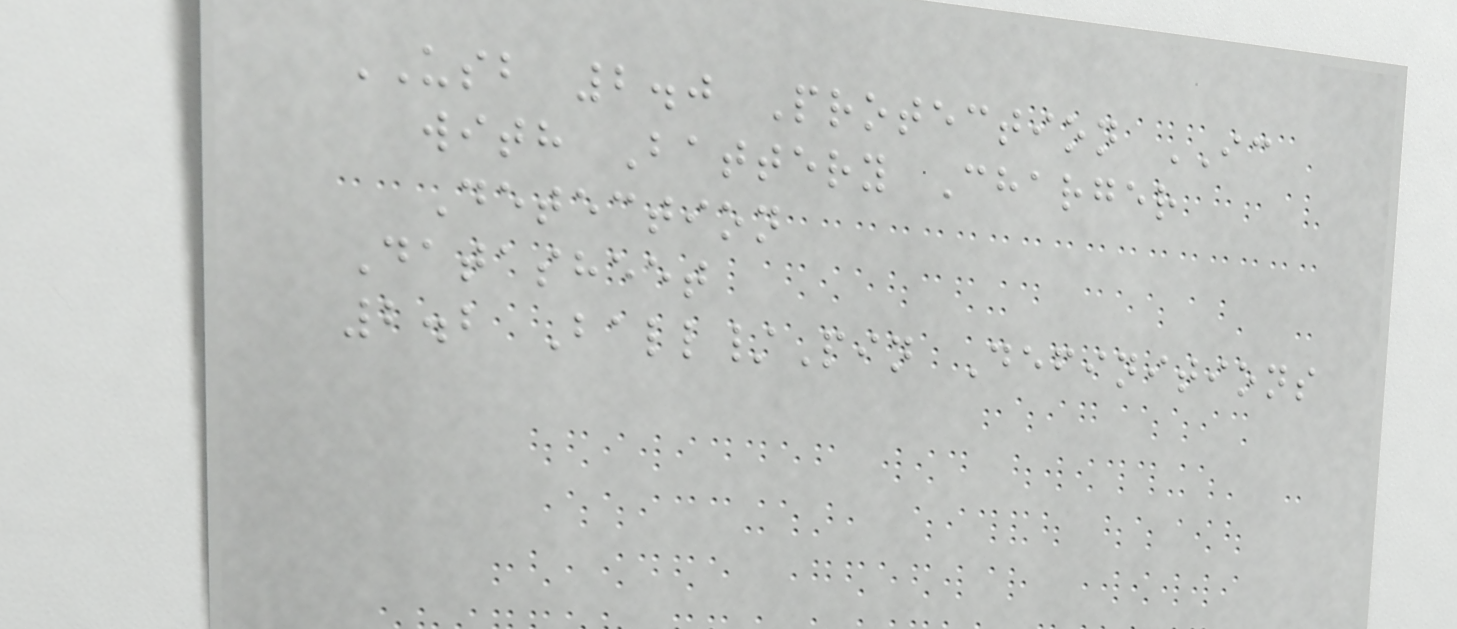USB 2.0 Protection IC
with Battery Charger
Detection
Datasheet
2.2 Ball/Pin Definitions
